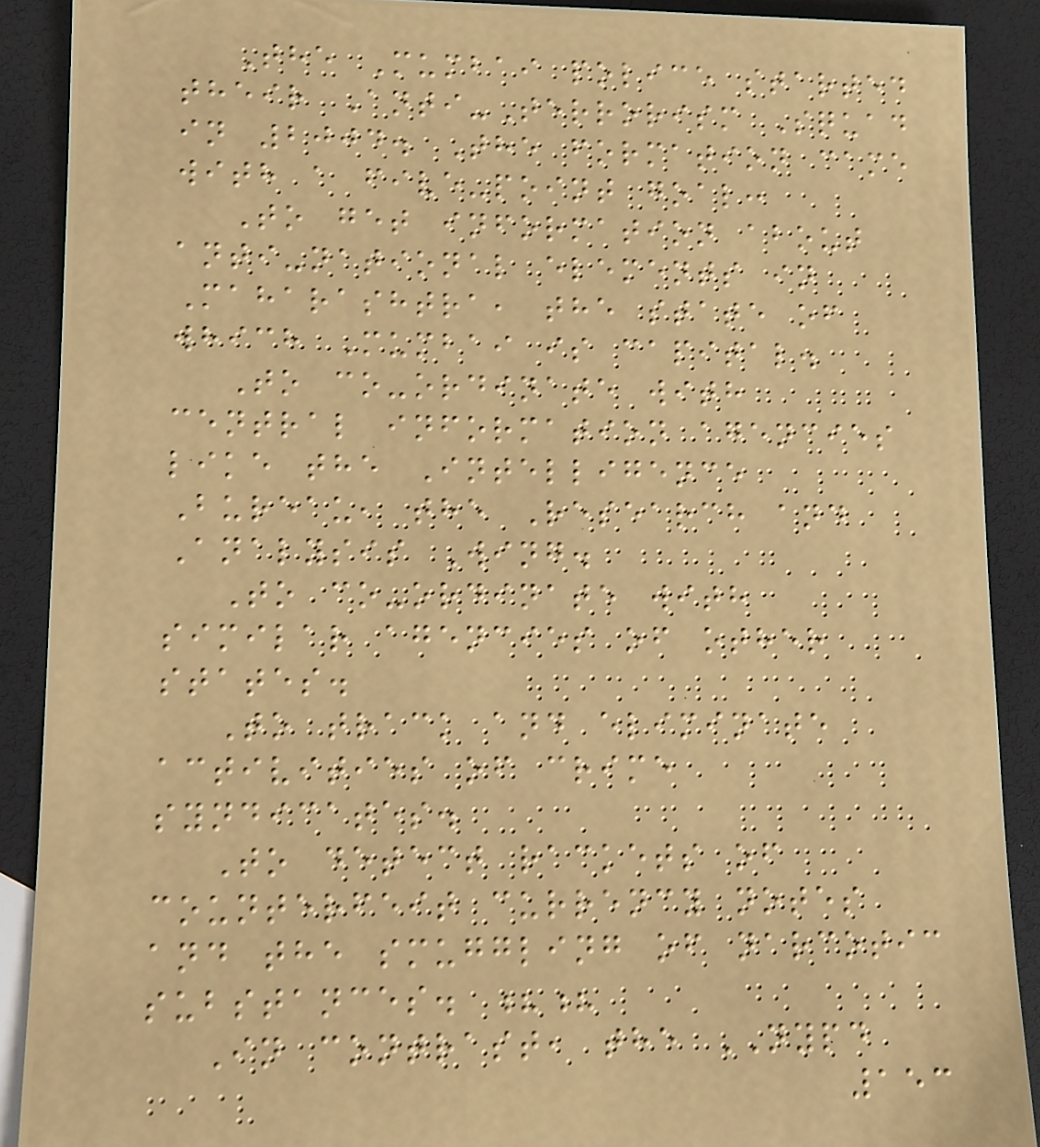The Mumbai police started
their Anti-Terrorism Squad
in 2004. The formation came
with a five-point goal:
To get information about
anti-national elements in
Maharashtra, the state of
which Mumbai is capital.
To co-ordinate with
central information agencies
like the Intelligence
Bureau, the Research and
Analysis Wing.
To co-ordinate with
similar agencies of other
states.
To track and eliminate
activities of crime
syndicates.
To detect rackets of
counterfeit currency notes
and the smuggling of narcotic
substances. ??
In contrast, the NYPD
153
